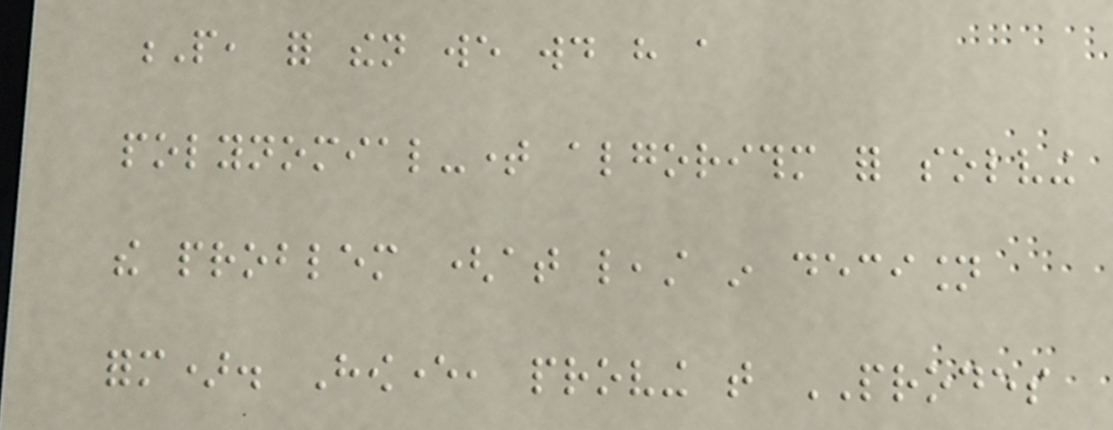P, for then we would have a
polynomial-time algorithm for solving
the problem (at least in decision
form). However, proving that PRODES
